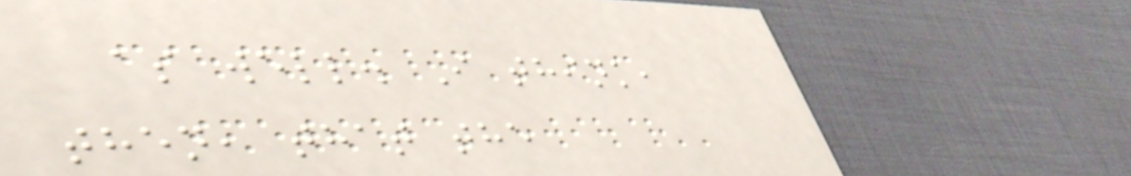as well. I think,
then, that the
